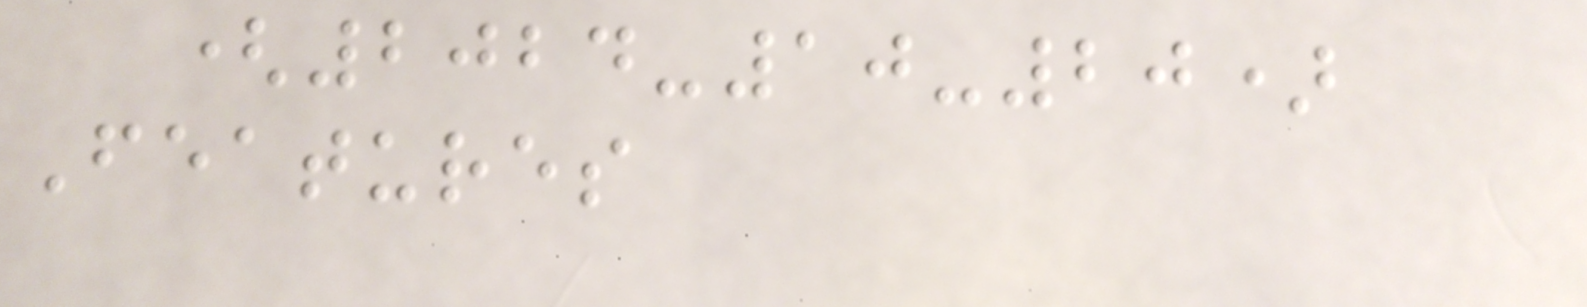(2024-10-20)
Features
